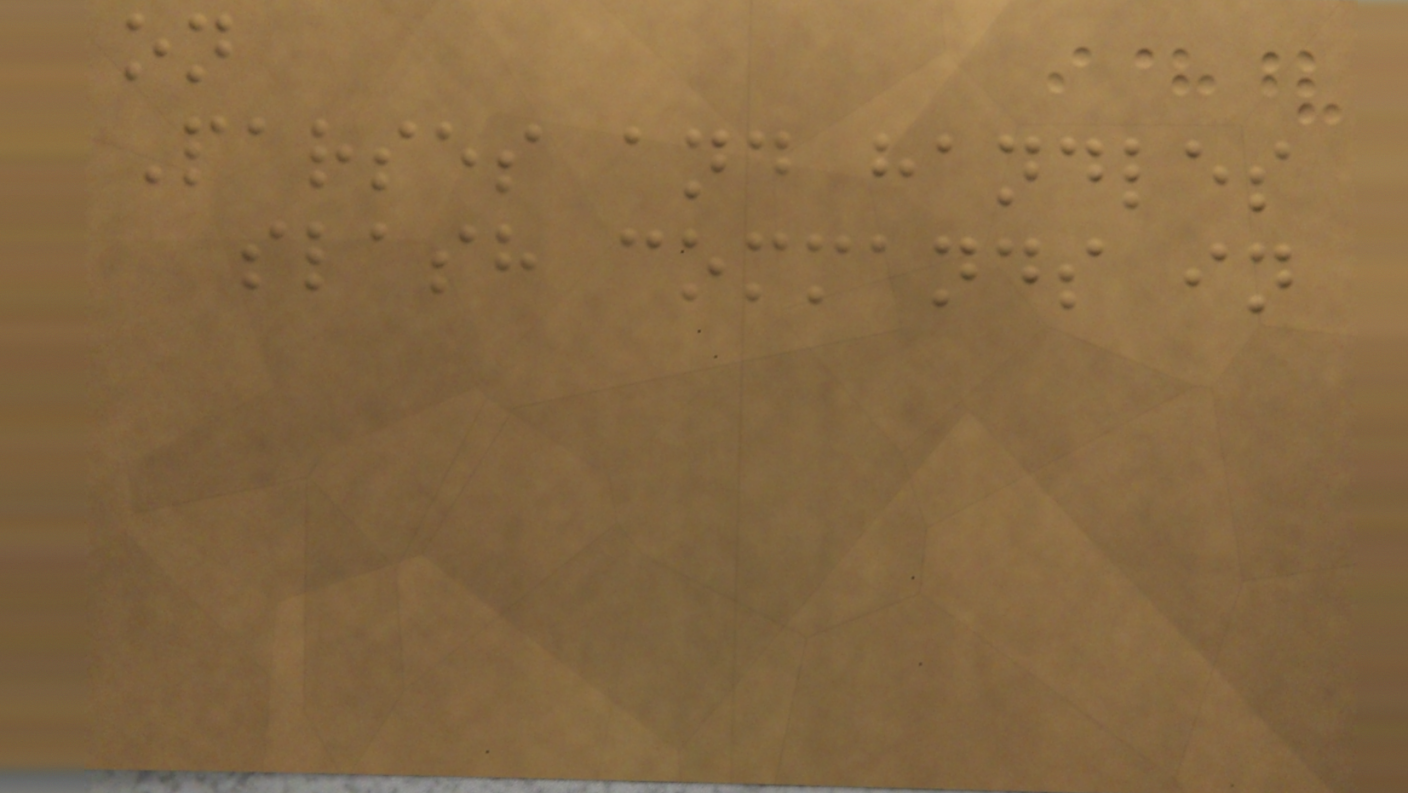on
Parses and handles
slash commands in
